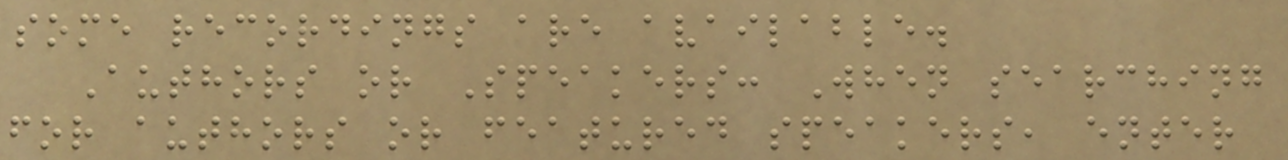some recordings are available.
Authors or Speakers: When searching
for authors or featured speakers, enter
